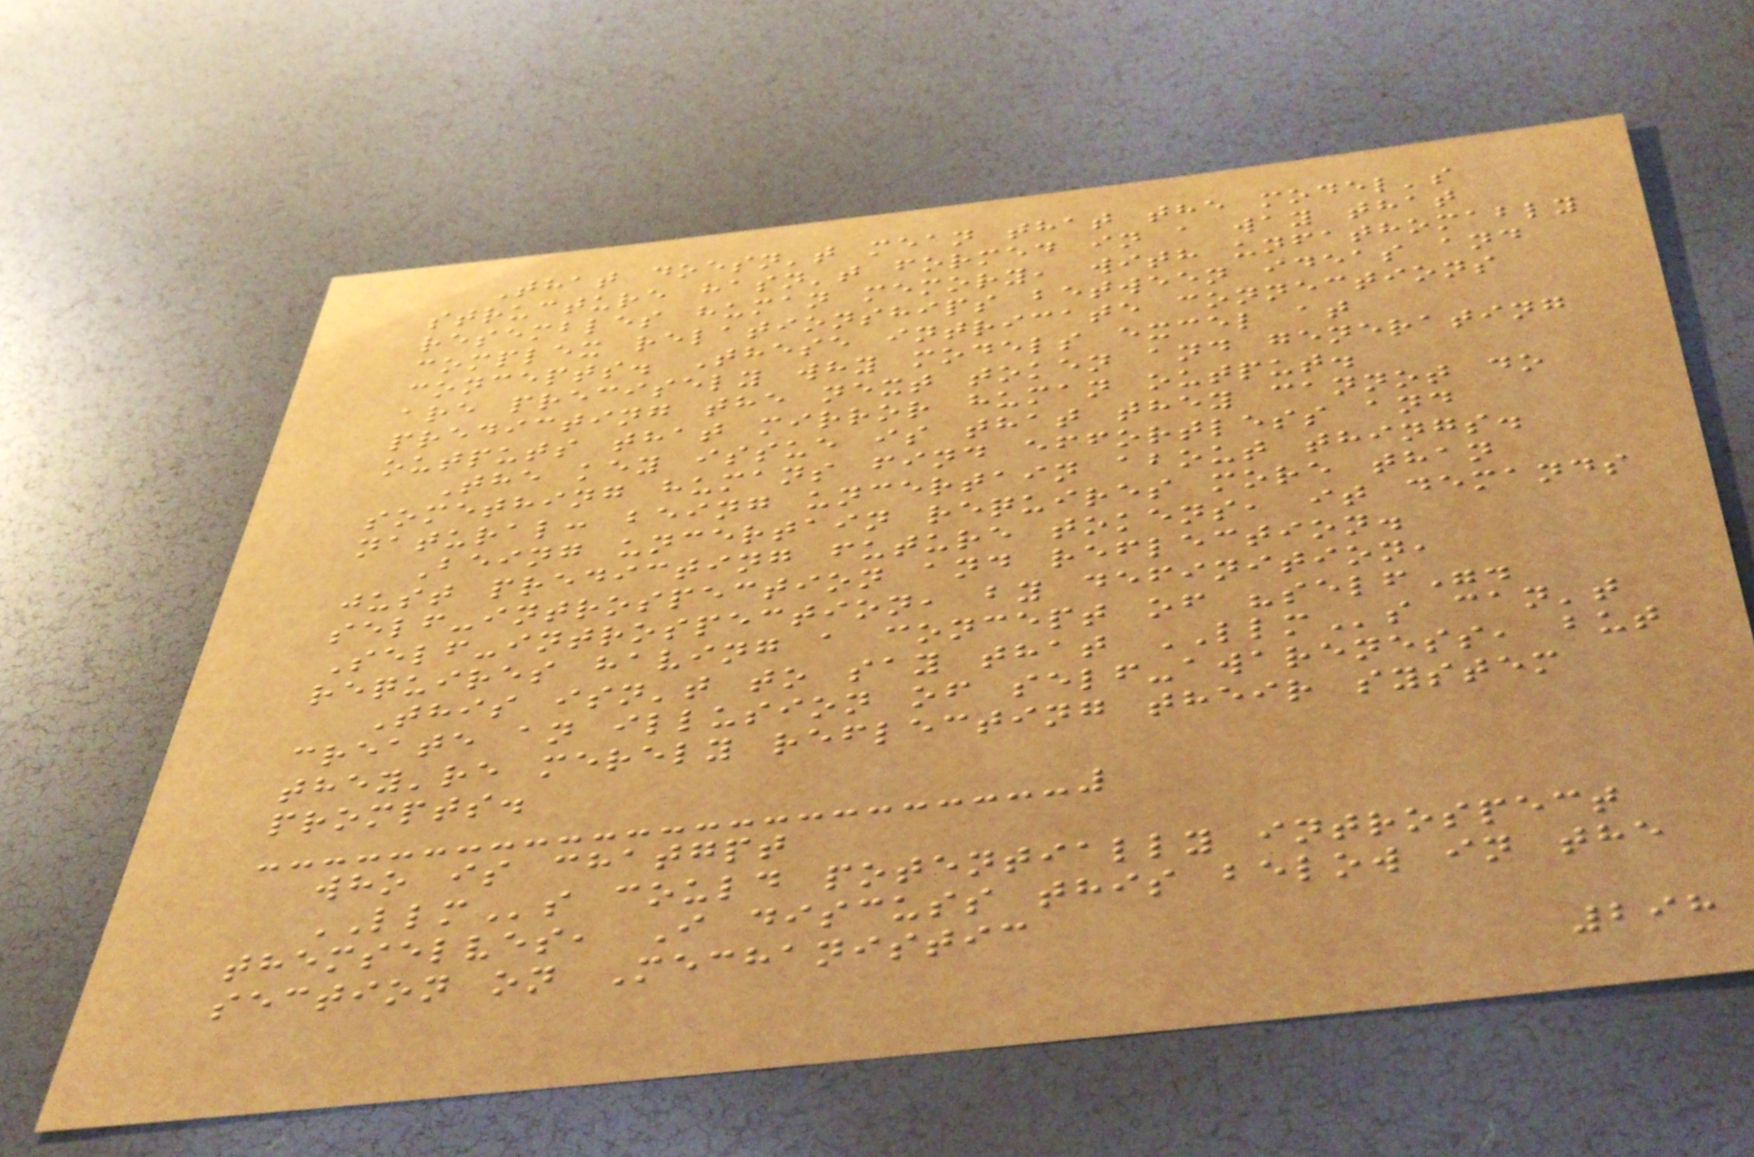That doesn't mean that the model's
structure hasn't formed in a way that
resembles human memory, with unfathomably
complex relationships between ideas and
concepts. These intricate connections
are precisely why models excel at
predicting the next token and generating
outputs that mirror human output.
The key issue is that they cannot do
something humans find effortless and
natural: being uncertain about things.
Being uncertain requires more than
just predicting future tokens, it demands
self-introspection and reflection.
Self-introspection, by definition,
requires having a concept of "self".
This isn't to say that LLMs can't
create an illusion of self-awareness, but
they're merely reflecting their system
prompts.
who is chatgpt
LLMs could potentially introspect
themselves, I discuss this below in the
section on Mechanistic
298
